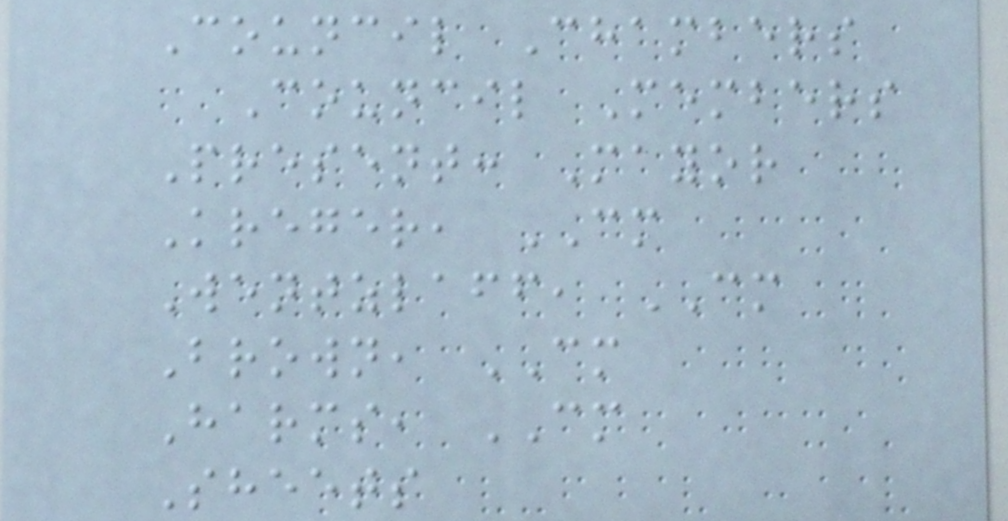Council Chambers
Council Members
Present: Mayor
Kreger, CM
Wentzlaff, CM
Brown, CM
Harms, CM
Sheets
